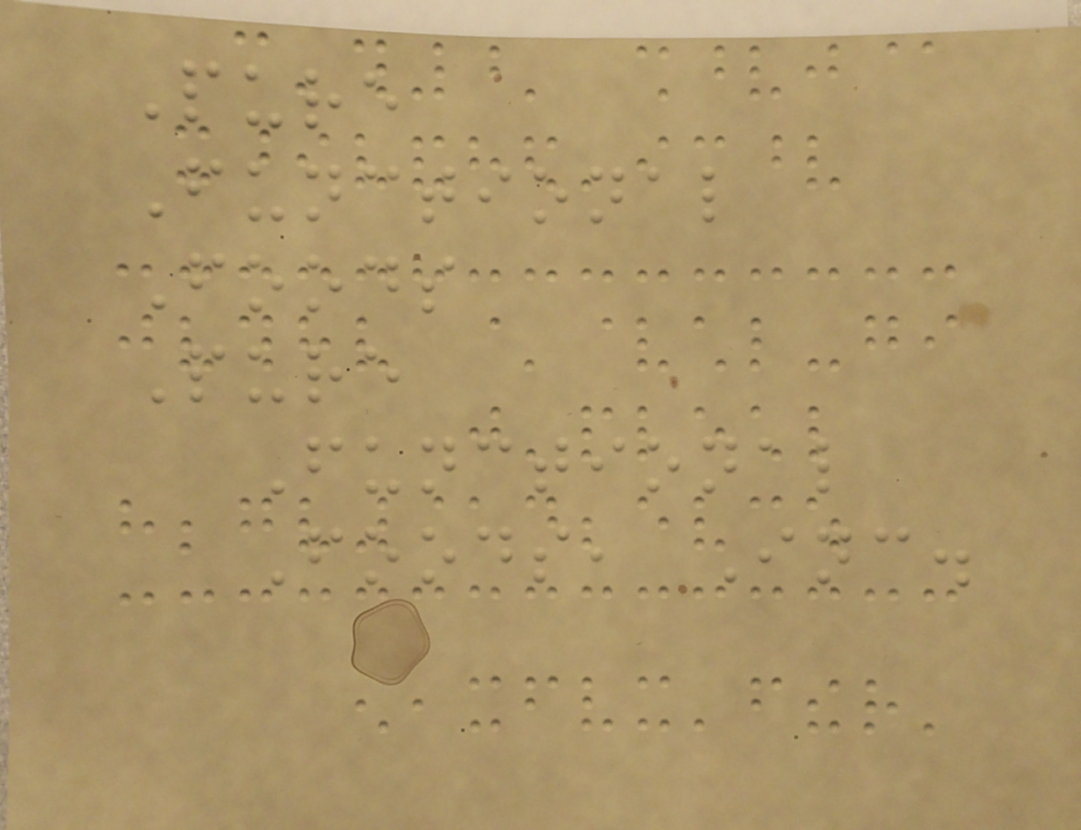Pure
Functional
Foods
Pure
Functional
Foods, Inc.
